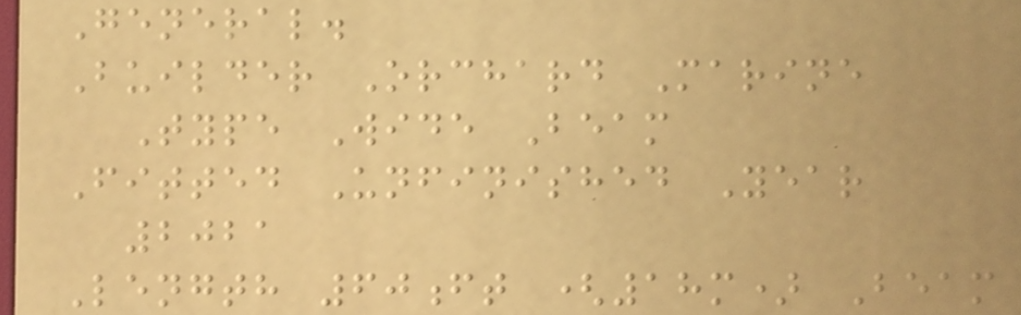General.
Builder Orchard Marine
Type Wide Beam
Fitted Unfinished Year
2021
Length 60ft (18m) Beam
